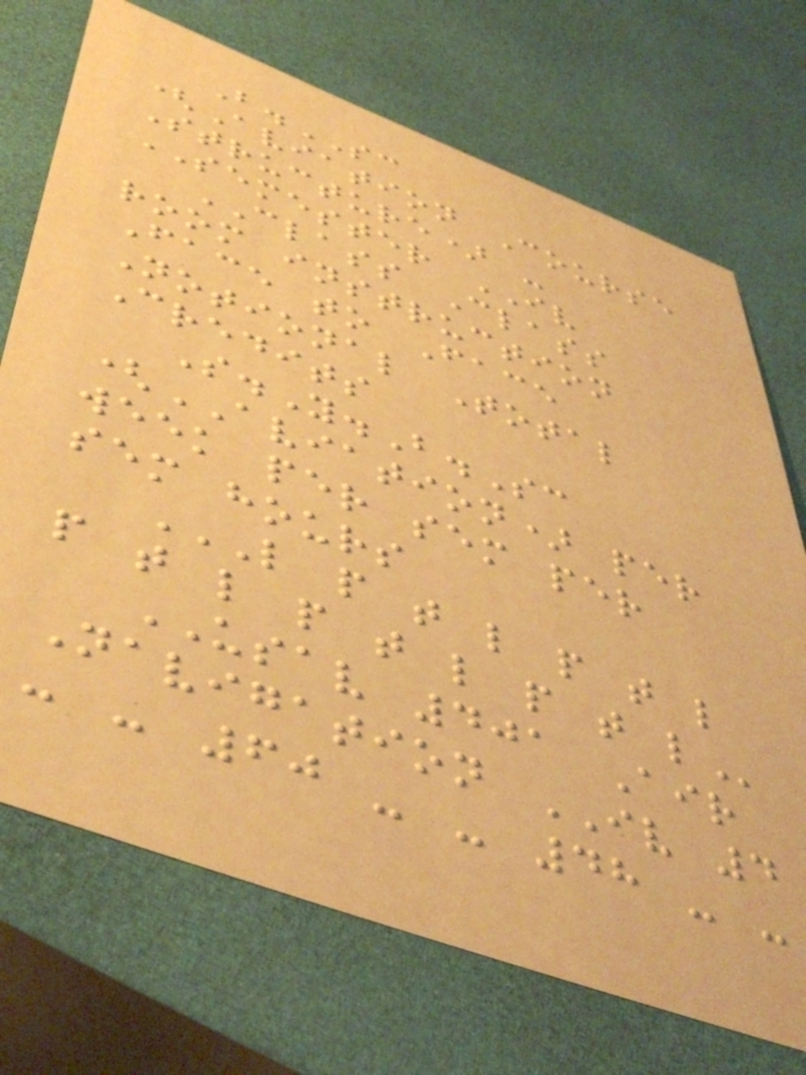B.SC
(Aviation Course
Structure) -
SEMESTER IV
CLASS Class
room instruction
Face to Face
Notional Total
Credits
S.Y.B.Sc
(AVIATION) per
week per sem per
sem hours
L P T L P T L
P T L P T L P T L
USAV 401 Air
Navigation IV 4
- - 60 - - 48 - -
